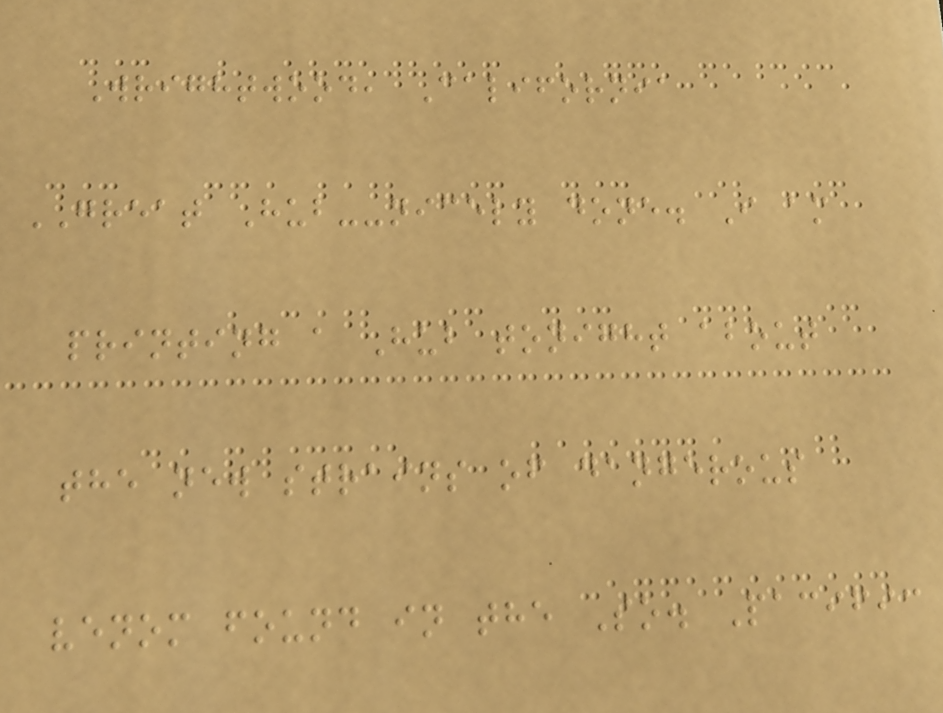Wrightwood, California
GREAT Hub--nicely done. I am
printing a Hub tonight about
the new strains of dangerous
venom found in the So. Pacific
